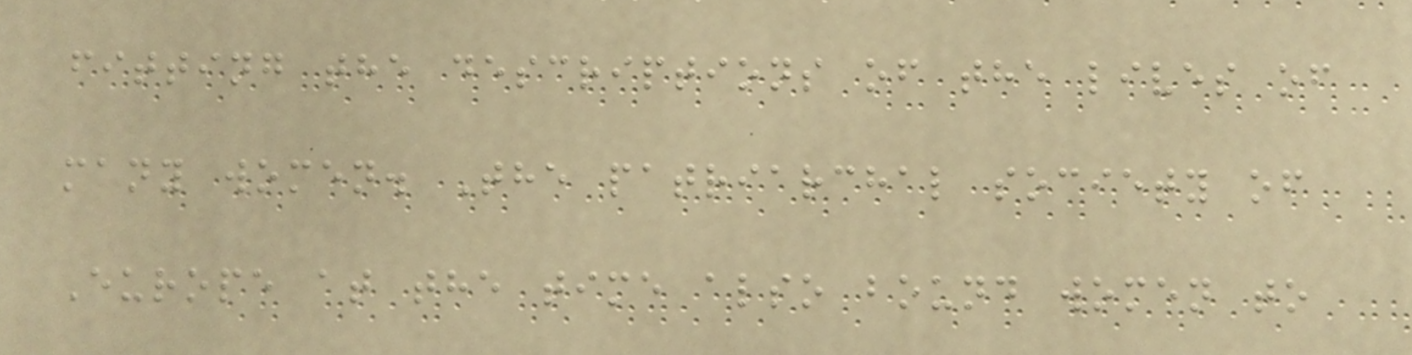fitting the descriptions of the lives of
many women. The patriarchal society of
Europe at the time also bound women to
